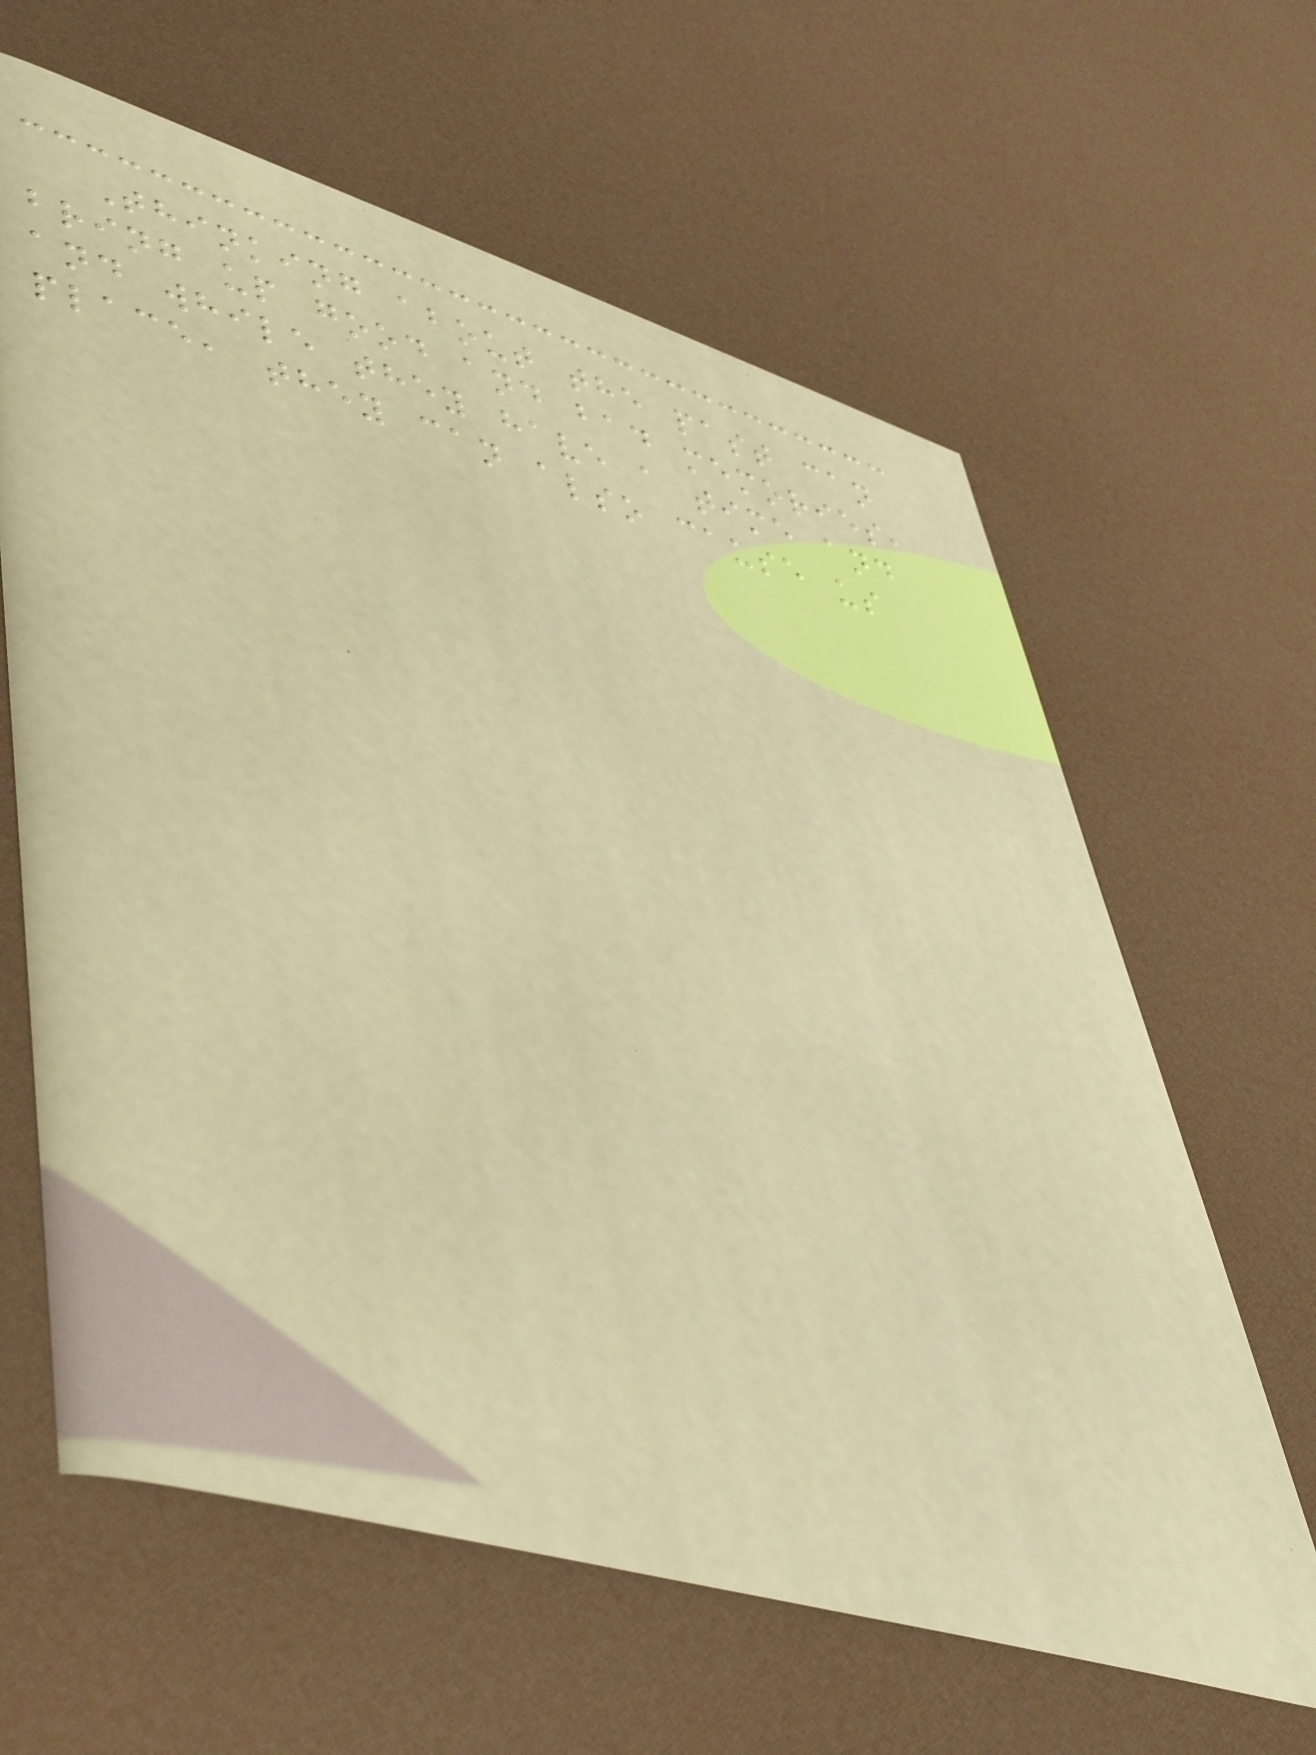Thinking about the past can
bring up good and bad memories,
and while they have a time and
place, they can also cause us
